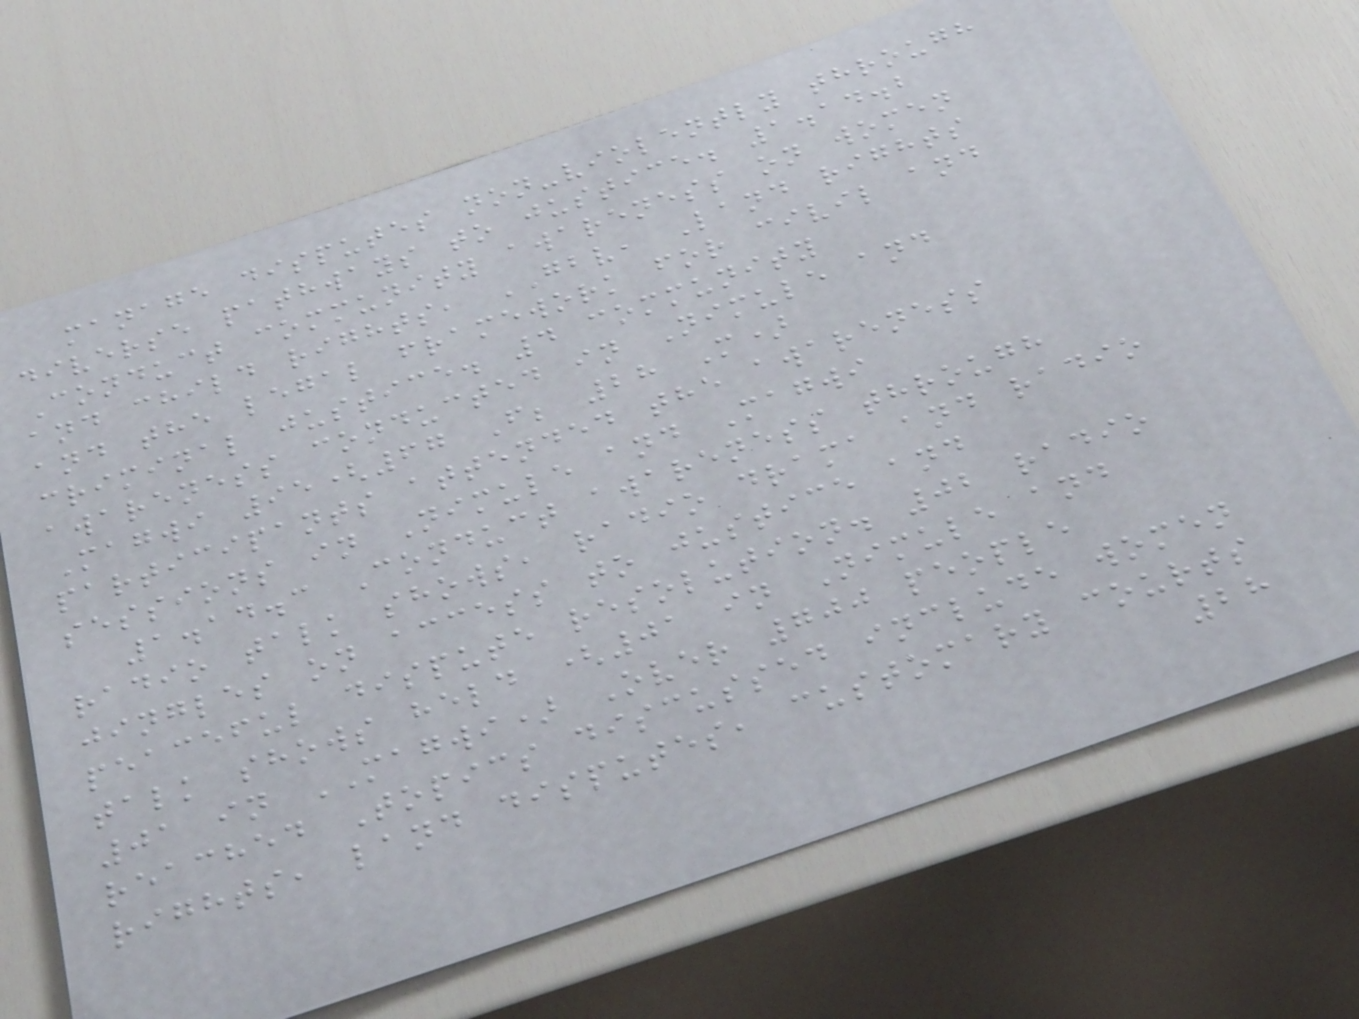manage disputes non-violently through
diverse pathways to justice. 1.14.2
Conduct community awareness on women
and child rights, GBV, Land rights
and the legal framework for civil and
criminal justice. 4 community
awareness conducted in Nimule and
Magwi 95(67 F; 28 M)
participants attended the awareness
sessions in Nimule and Magwi
1.14.3 Conduct awareness through
radio talk shows, radio drama and radio
jingles on access to justice and
peaceful dispute resolution. 02 radio
talk shows held (01 in Nimule and
01 in MAGWI) Over 700 people
reached Topics discussed include women
rights, land disputes, customary courts
28
